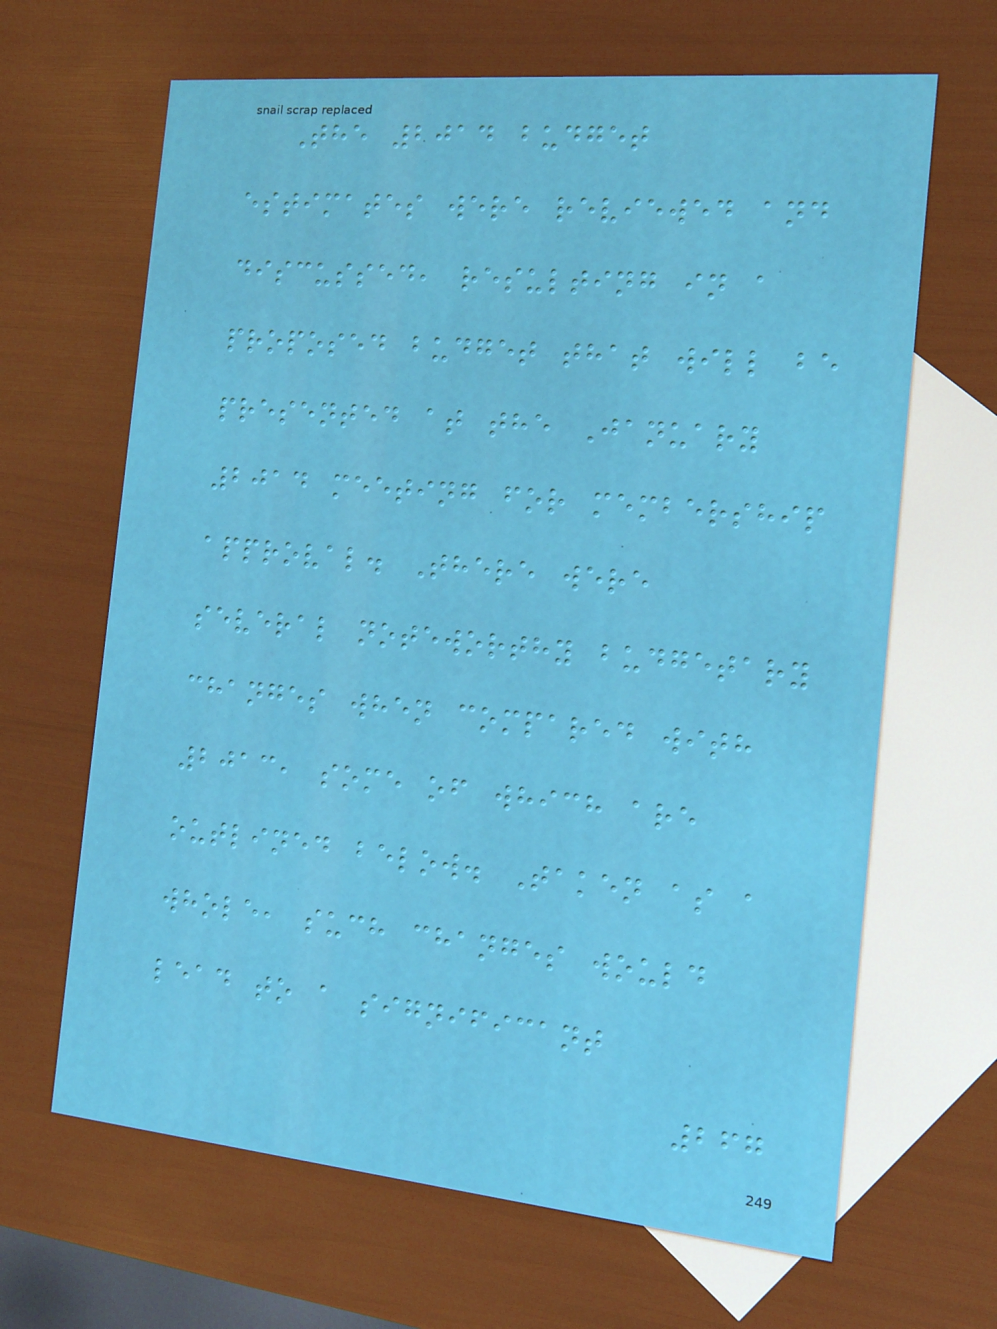The 2014 budget
estimates were reviewed and
discussed, resulting in a
proposed budget that will be
presented at the January
2014 meeting for membership
approval. There were
several noteworthy budgetary
changes when compared with
2013, some of which are
outlined below. Taken as a
whole, such changes would
lead to a significant
267
